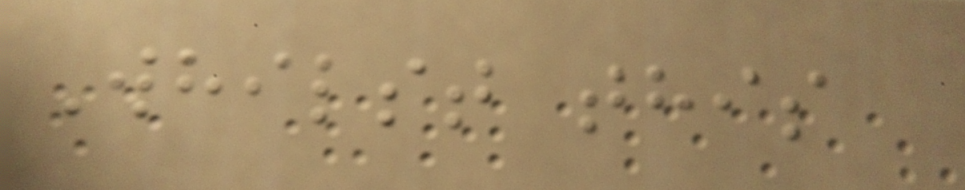Whilst this
